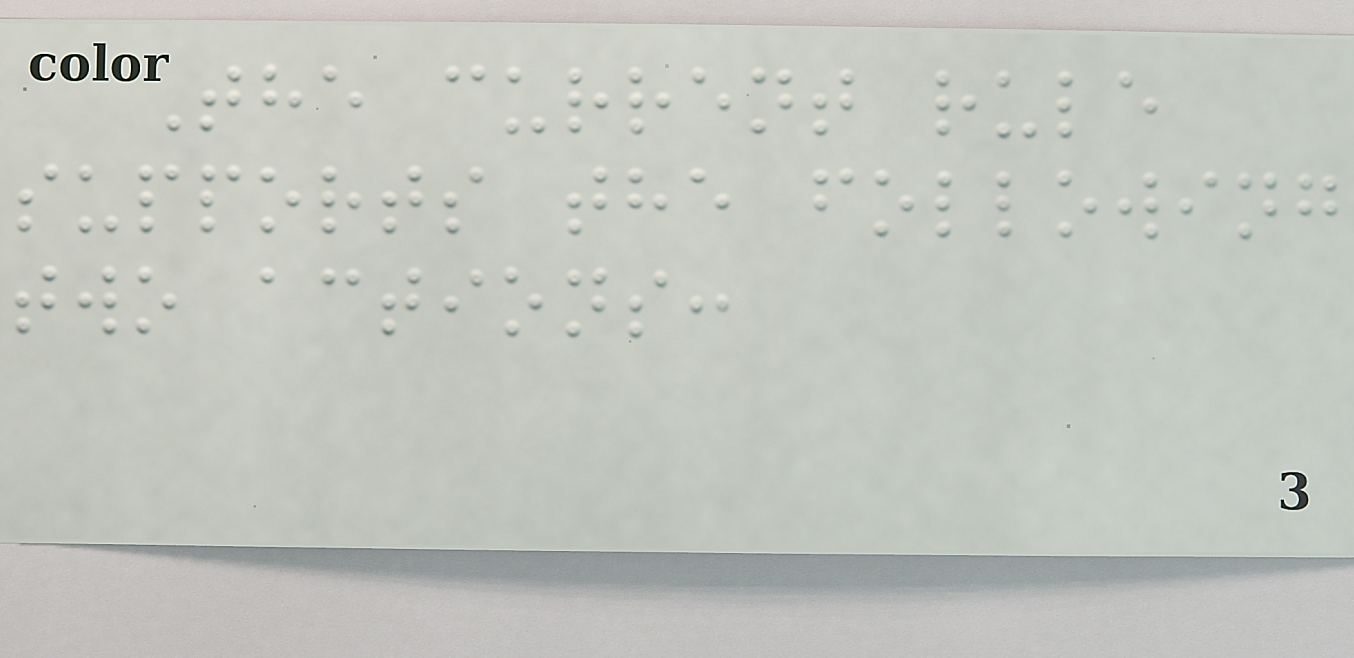The current rule
supports the following
two actions:
